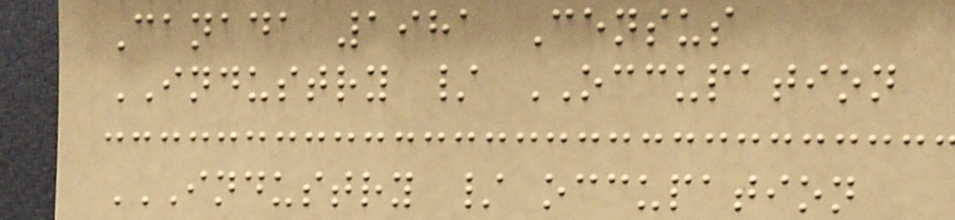Canada 1981 Census
INDUSTRY / OCCUPATION
INDUSTRY / OCCUPATION
